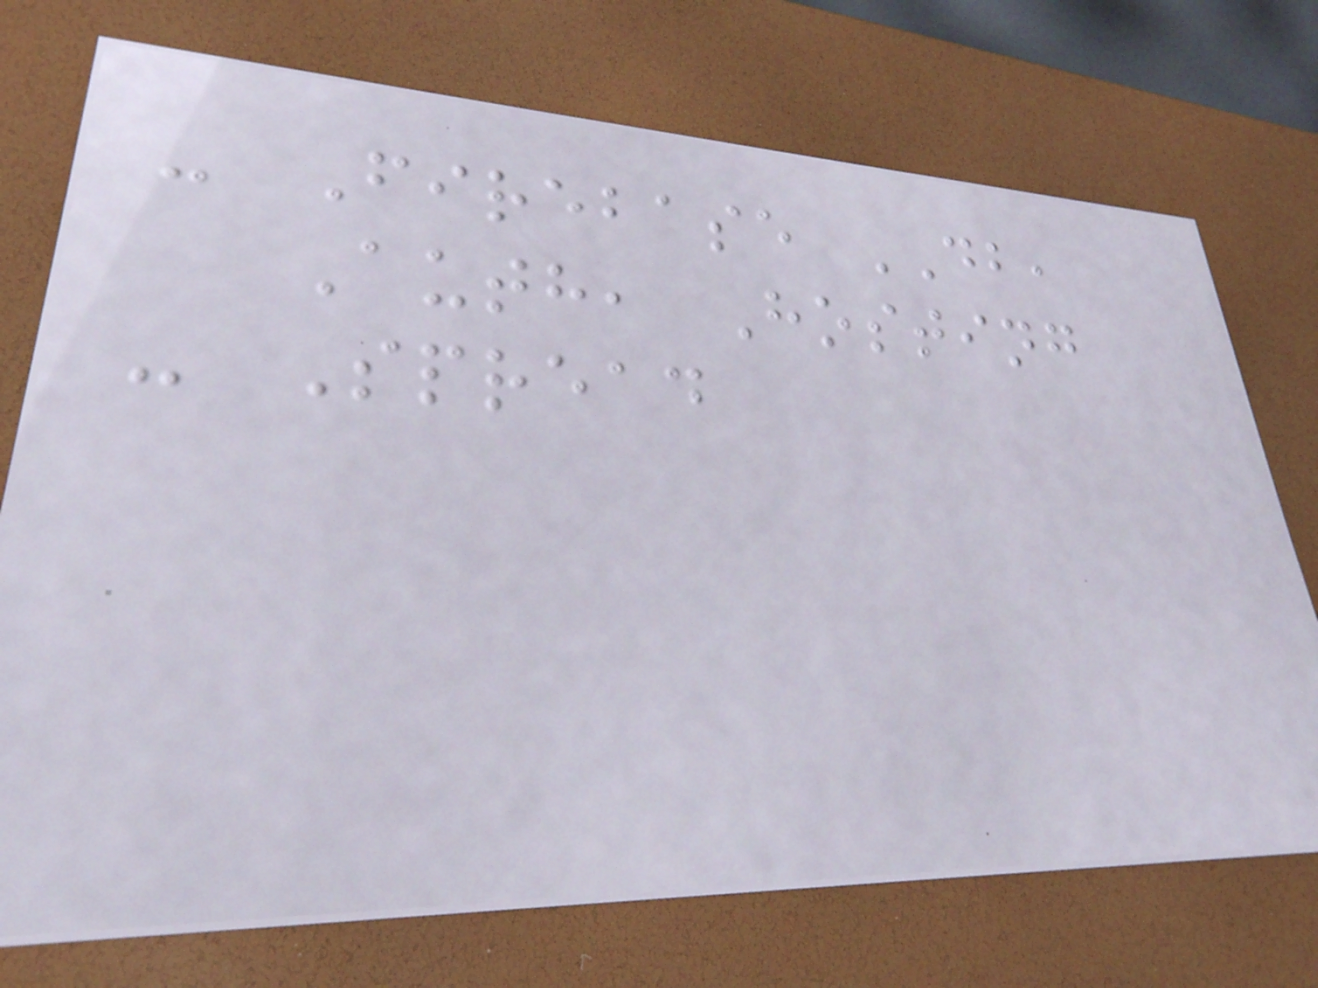- Firebase DB,
Auth, Hosting
- Spread
